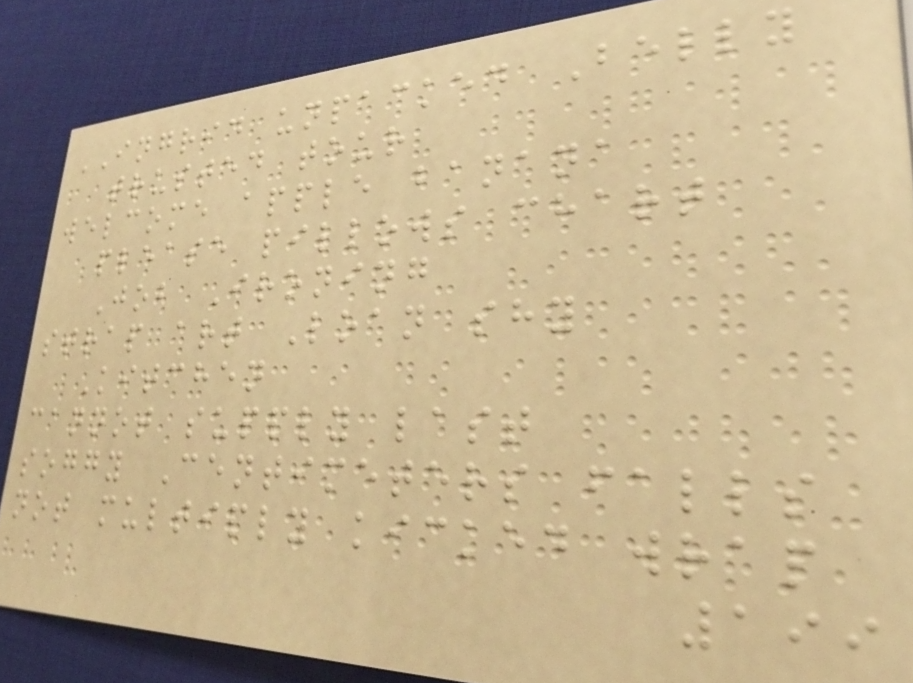INGRID unpacked Belly
trusted tour
welcome apple banana
please pillows chart
Job Ironing
strap art Loan shy
Kitchen
cannot supply last
soggy Centimeters falls
not multiply kicked wrap
199
